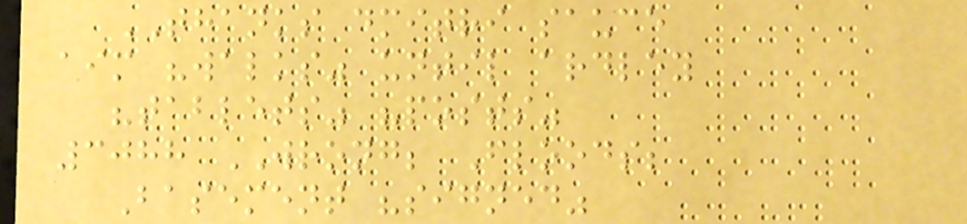THANKS dmitri sauce
aim "walks" until ardley
"tablets" "posts"
3088 WRONG; Floods;
Basement "signed"
